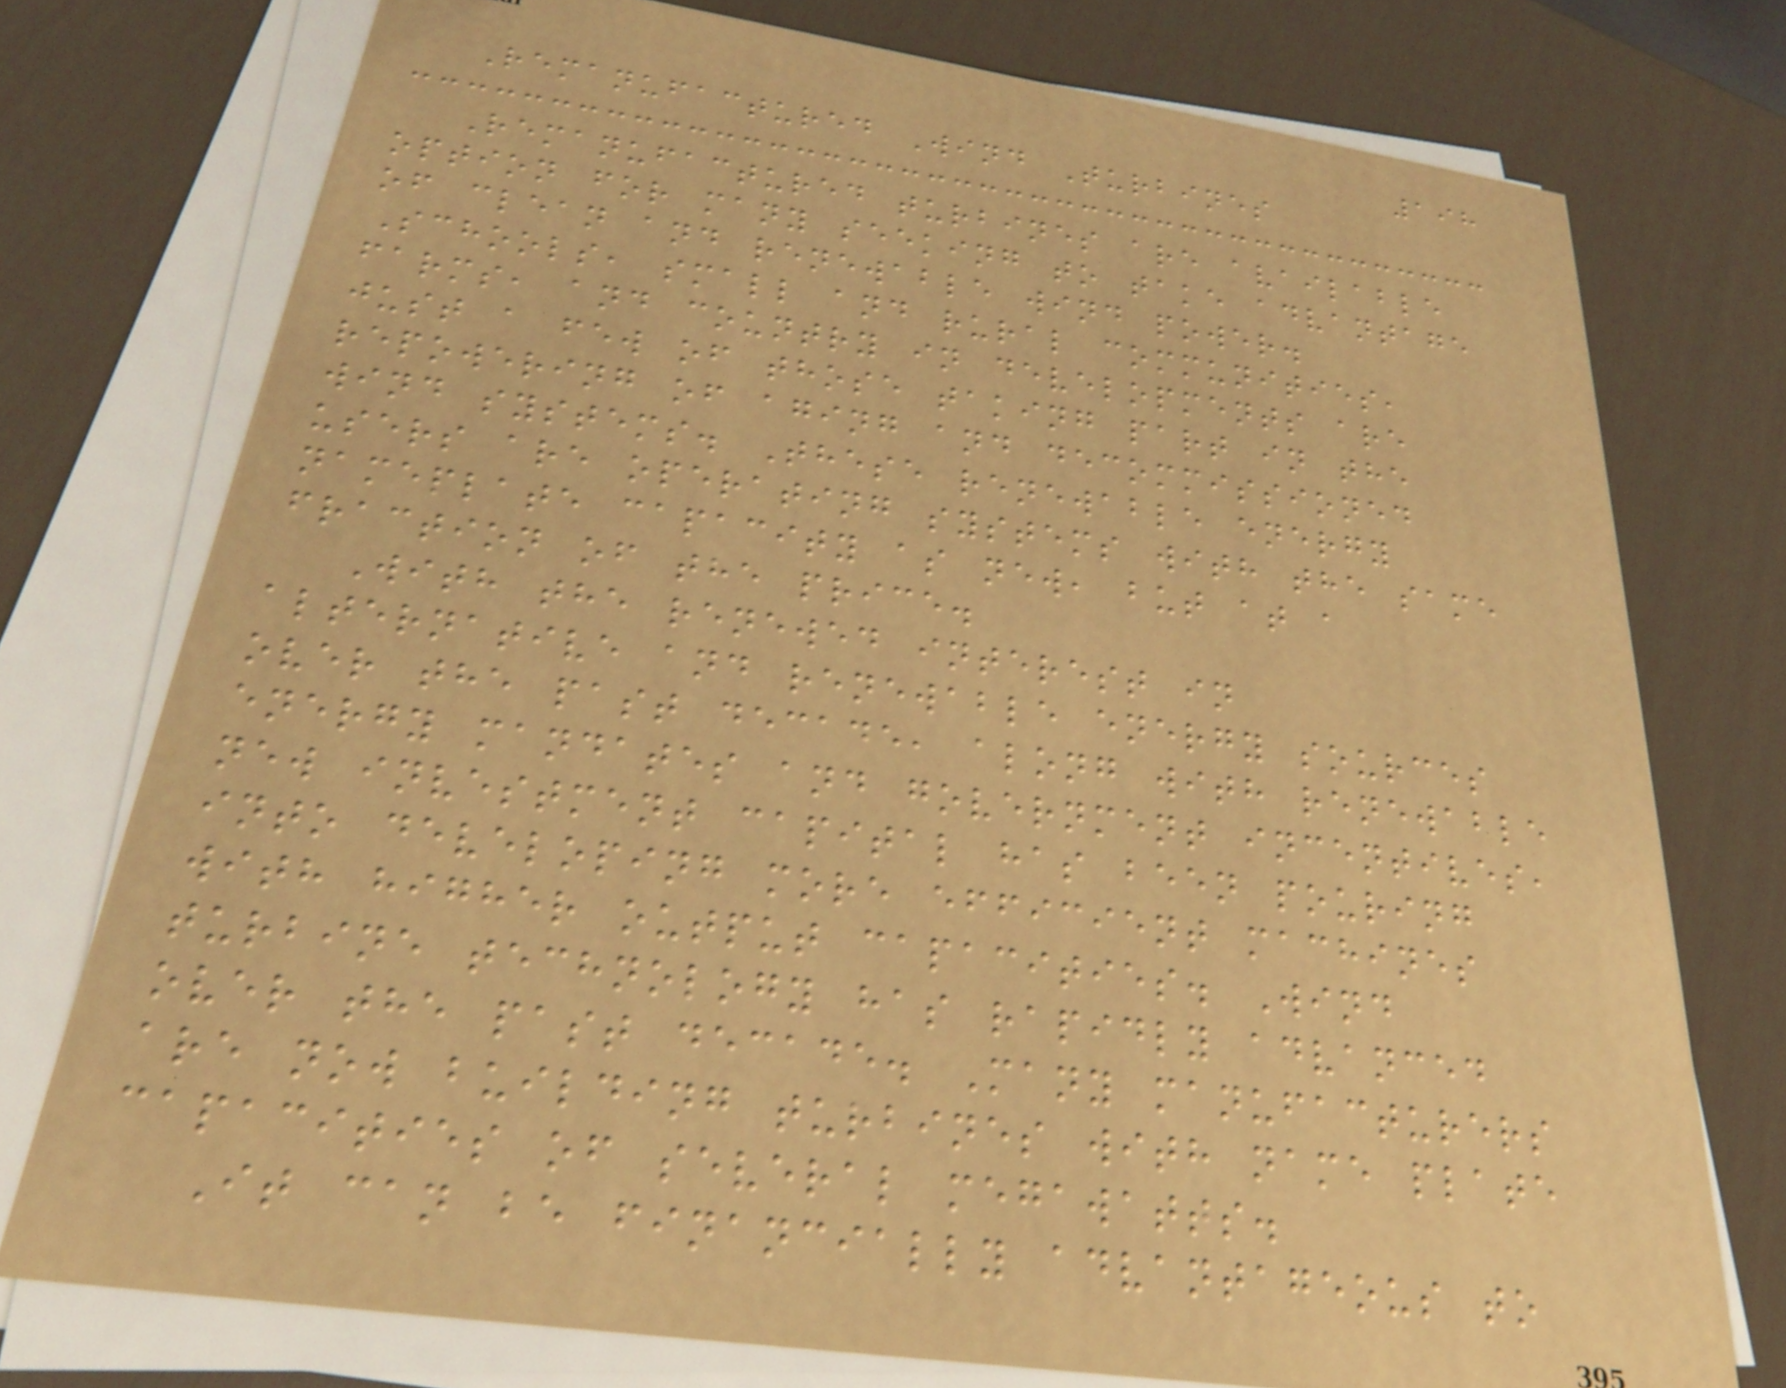198
Remanufactured Wind Turbines
Remanufactured turbines are available
option for many seeking to take advantage
of clean and renewable wind power.
Schools, small and rural communities,
farms, and country in developments are
just a few of those taking part in the
repowering of aging and decommissioned
wind systems. These renewable energy
users are operating systems with the same
nameplate capacity as new, but at a
fraction of the price.
With the renewed interest in
alternative and renewable energy sources
over the past decade, along with renewable
energy mandates and government incentives,
new investment capital has been pouring
into developing more efficient machines
with higher output capacities. Wind
turbine technology has rapidly advanced
over the past decade. Many manufacturers
are now building turbines with name plate
capacities of several megawatts.
It can be financially advantageous to
